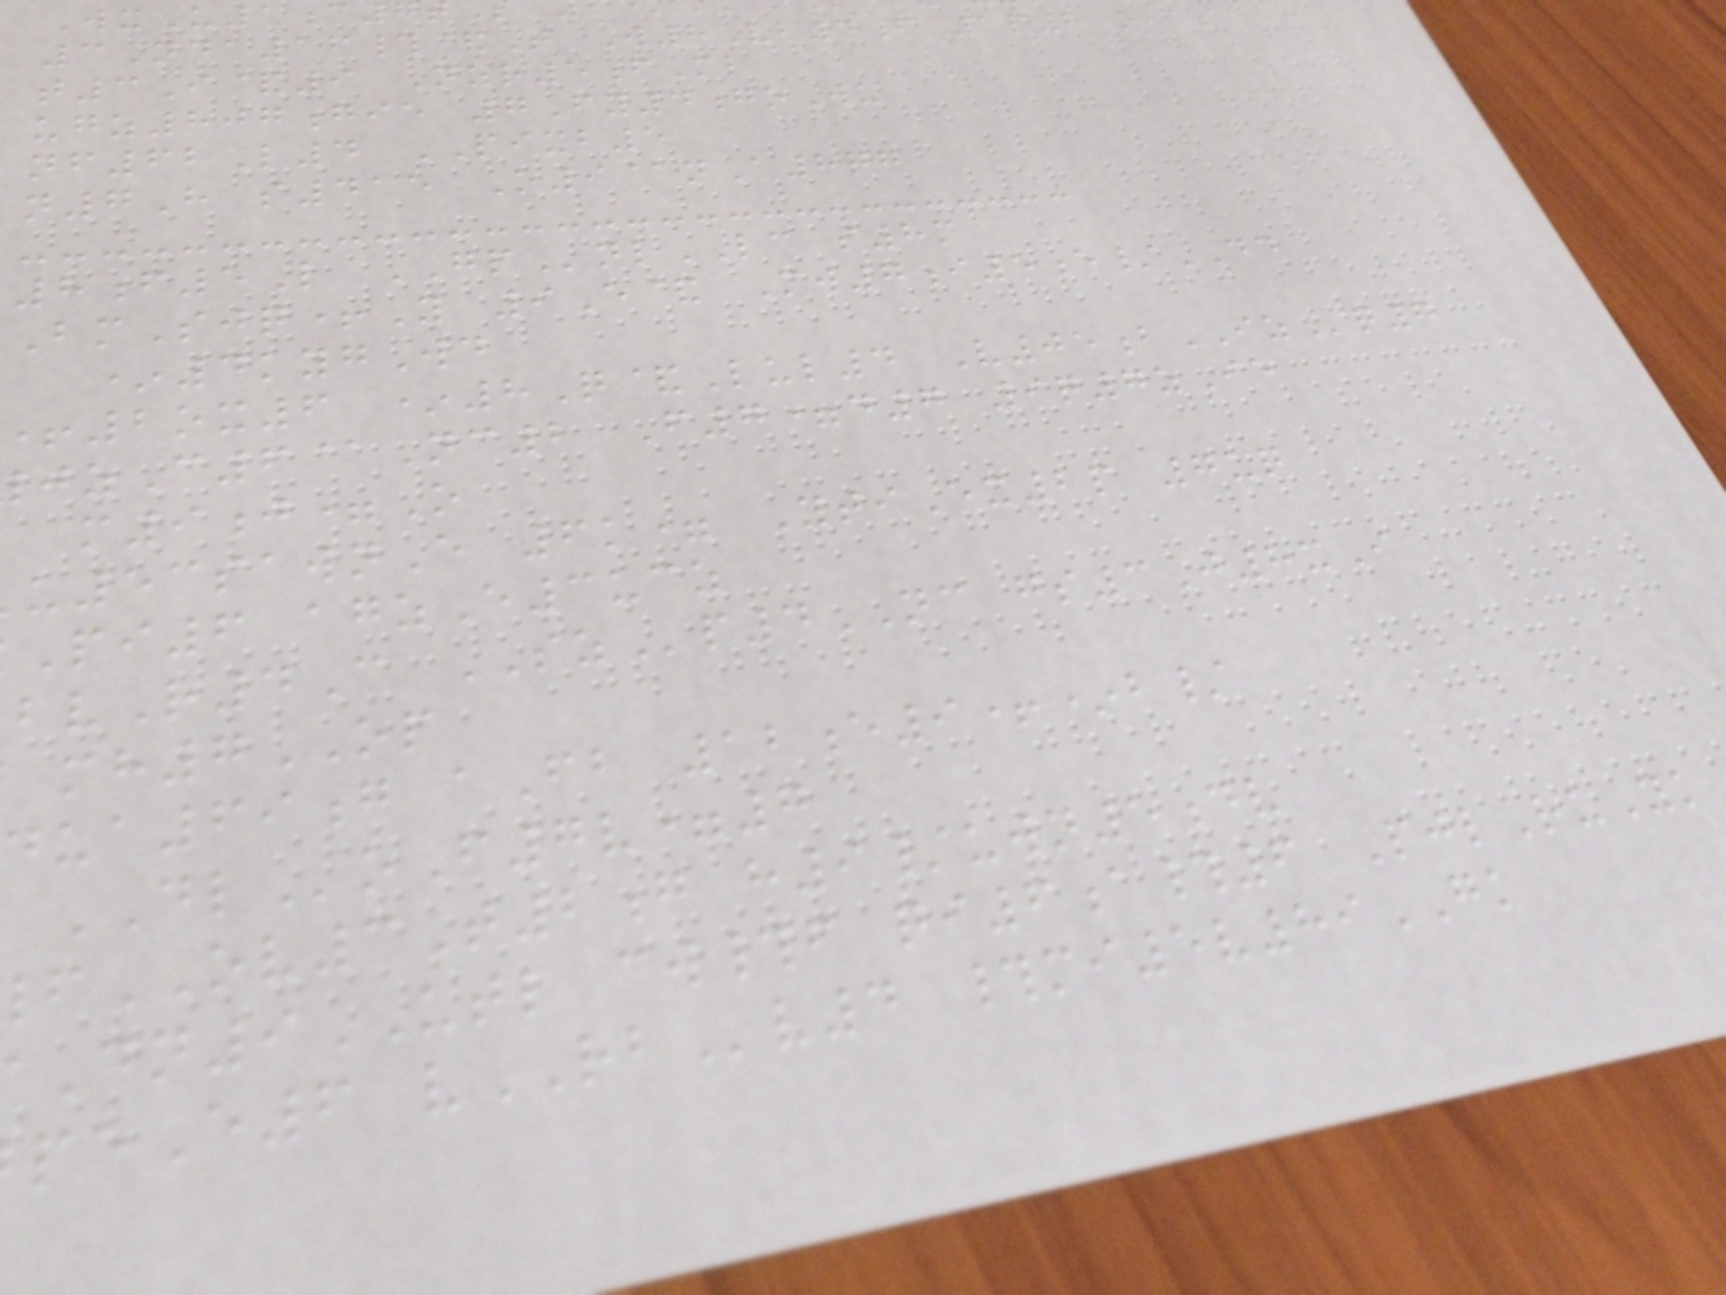WxU1c
3Nda16#&T W8Vb4f 1p8 obas
t3I&9 Nzr5fMl
ugz807gie 7Fy4goWu
nf62L4 PIXB5
n7H s415 O9@nA8qg
8f5L GPnlLC s8m
BmSjq+Y 9E& Mw7i5e/DD
*4kygWd
2ox6 *8Q&Lul4 V05bIZq7
zC6@Nc2 F7=d7 9q7zIe
m9j=O
53sawnE 6k= YtiEx2p 7uq
Pi6 agzE3ucz
vR4C SZp4NC gs3J8xI
mh7OP
dua69g aFb 12e9+*b/
DLoF7v=7
OV3T2g h9/uwn5dv
Dn9UTL cw#f qi6a#6 PjlRuYk
peE6 vRBv4 #mi5v89GK
